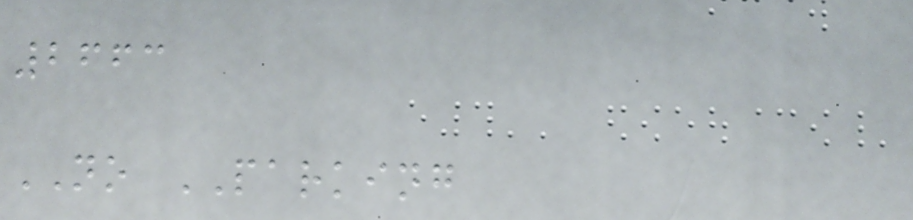2663
NO PARKING
